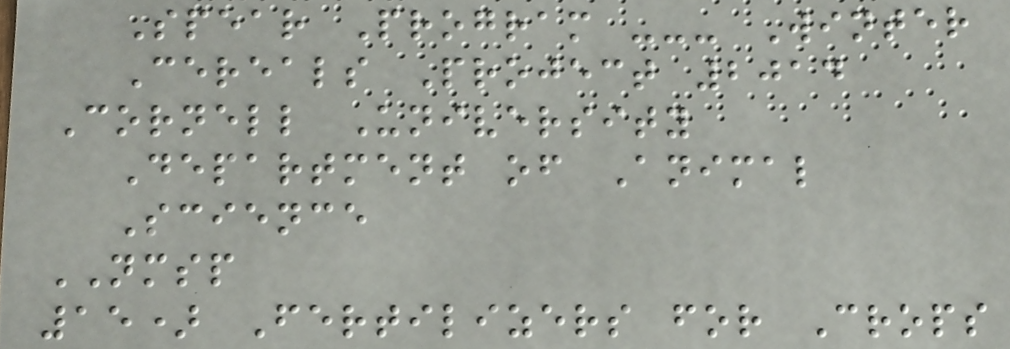Spear Program --- Winter
Cereals Project 2014
Cornell University
Department of Animal
Science
NMSP
15) Fertilizers for Crops
